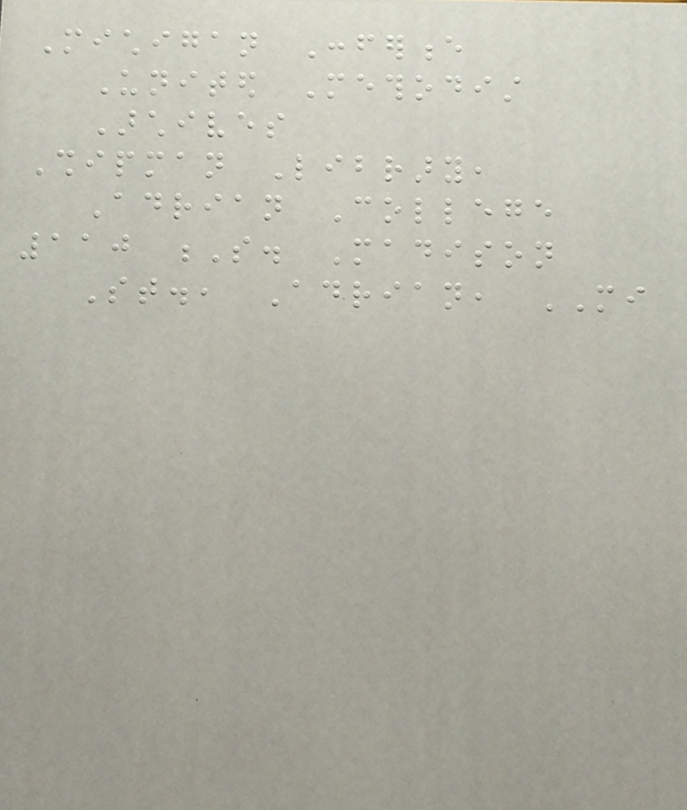Michigan Conference
United Methodist
Archives
Shipman Library,
Adrian College
110 S. Madison
St., Adrian, MI
